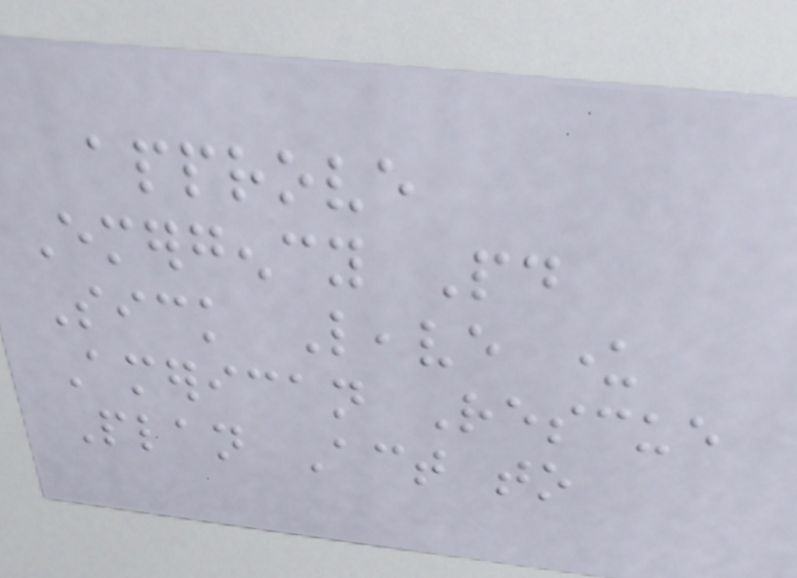approve
Emergency Paid
Sick Leave under
American Rescue
Plan Act to
